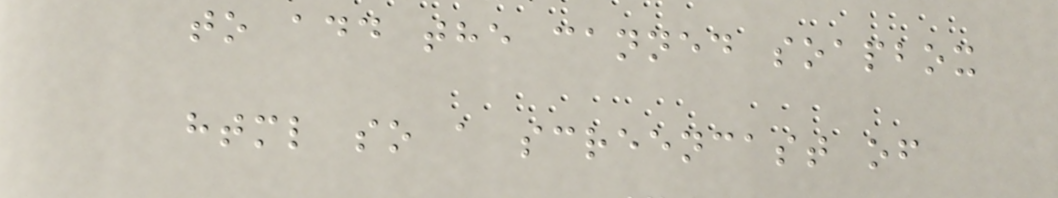to add the canned soapbox
html so a screencast of
